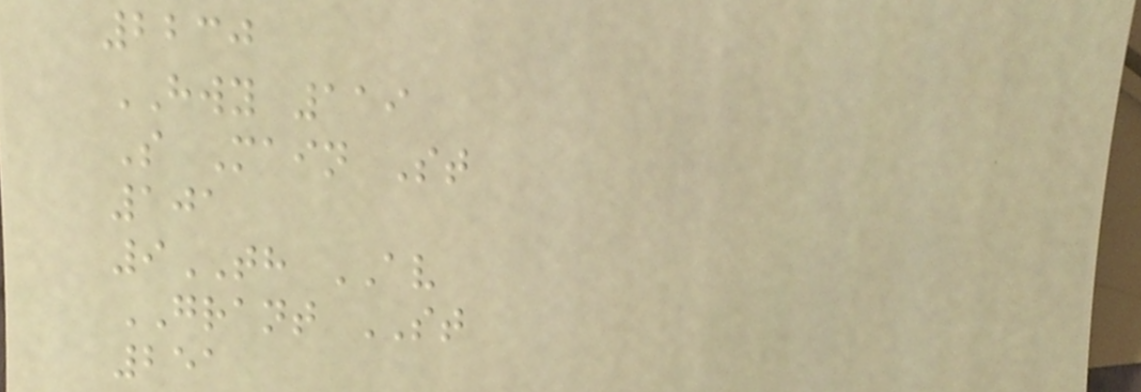2230
HWY 119
S Main St
101
9TH AV
GRANT ST
251
